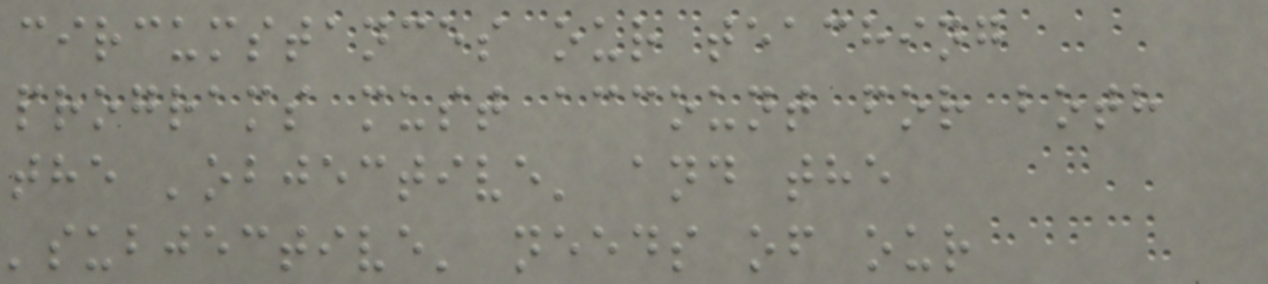circumstances our teaching
programs must account for both
the 'objective' and the
'subjective' needs of our
